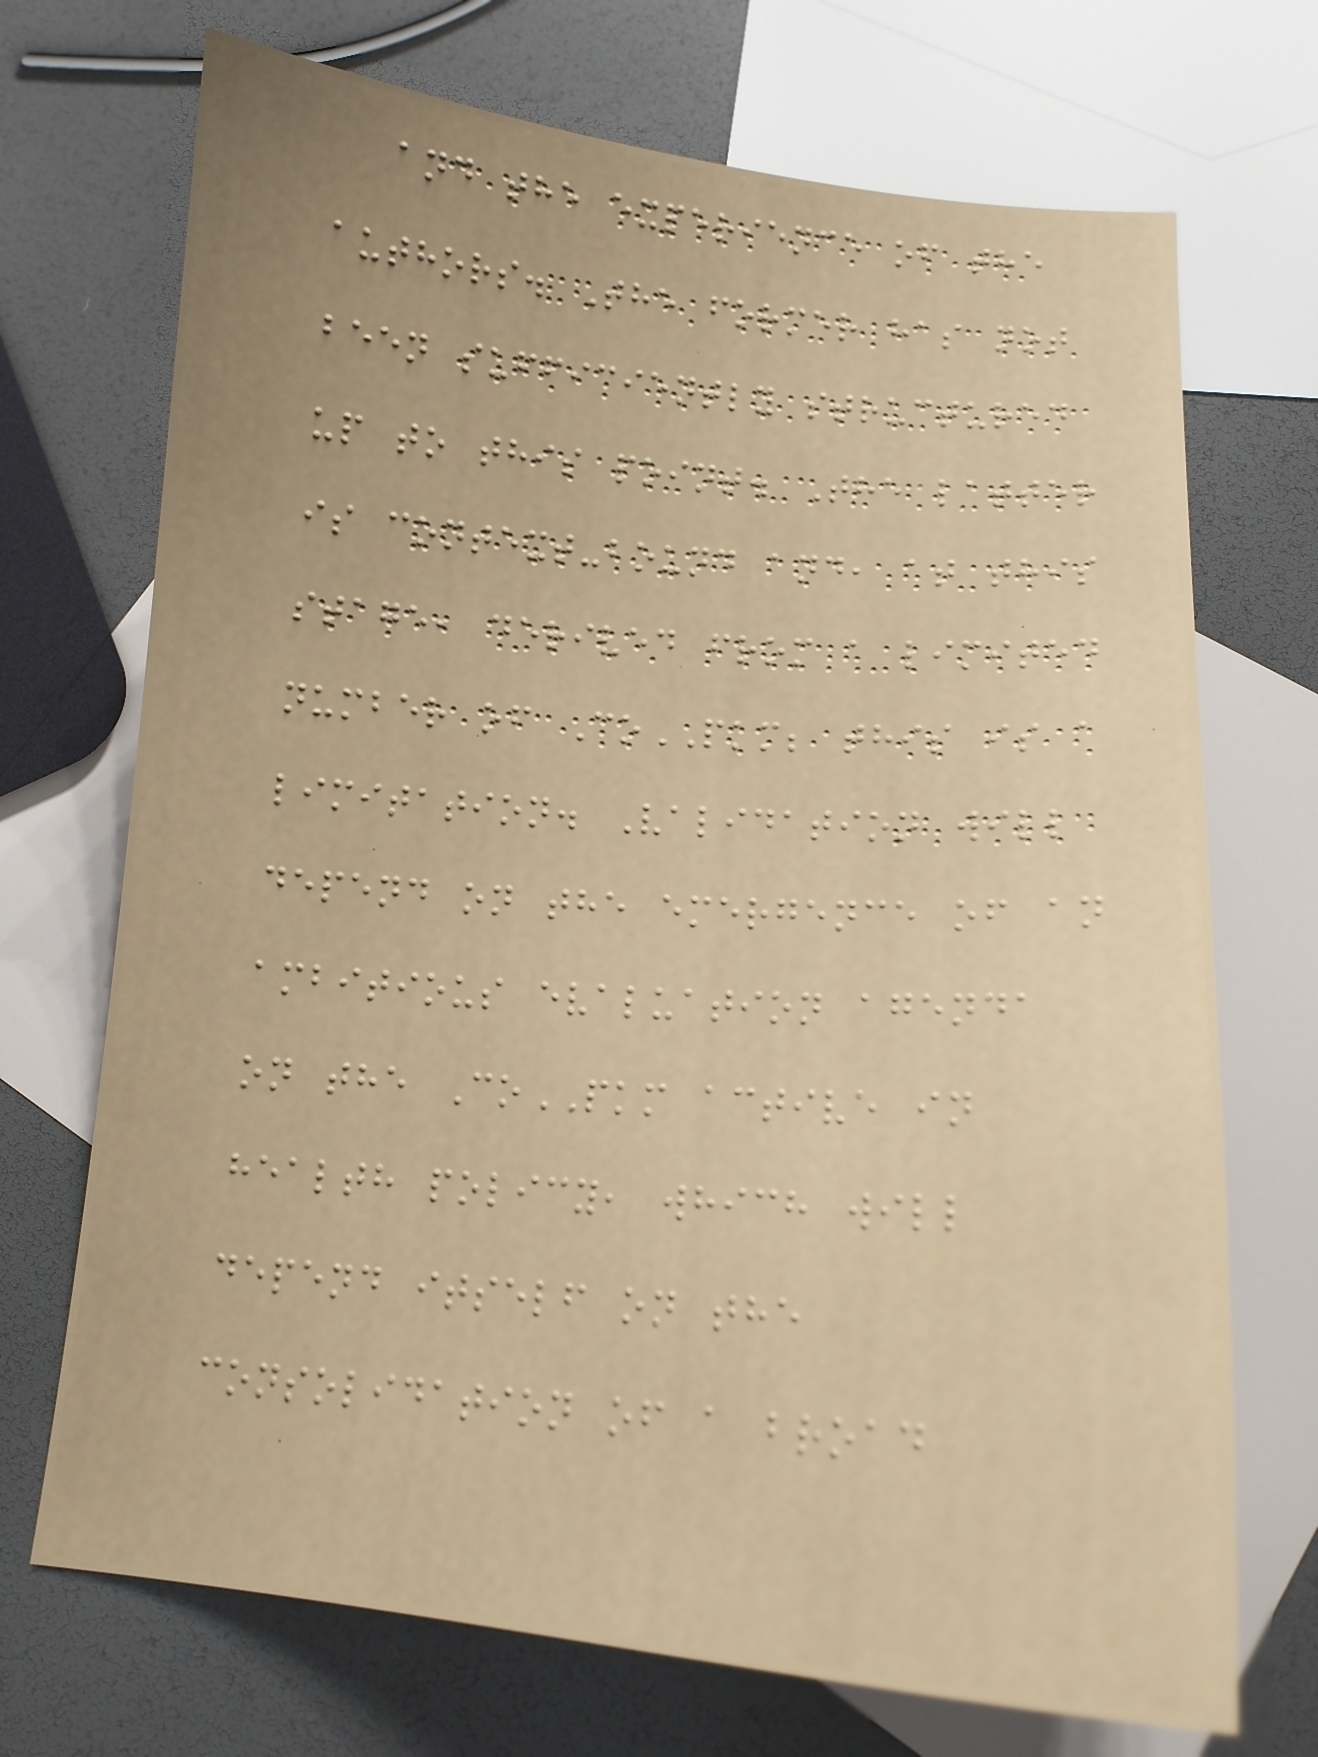and the experience of the
authors. The former has not
been sufficiently structured
up to this point. The latter
is context-bound and, at this
stage, derived from a limited
number of CoPKM; this is a
limitation. Validation will
depend on the emergence of an
ambitious evaluation agenda
on the CoPKM active in
health policy, which will
depend itself on the
consolidation of a broad
